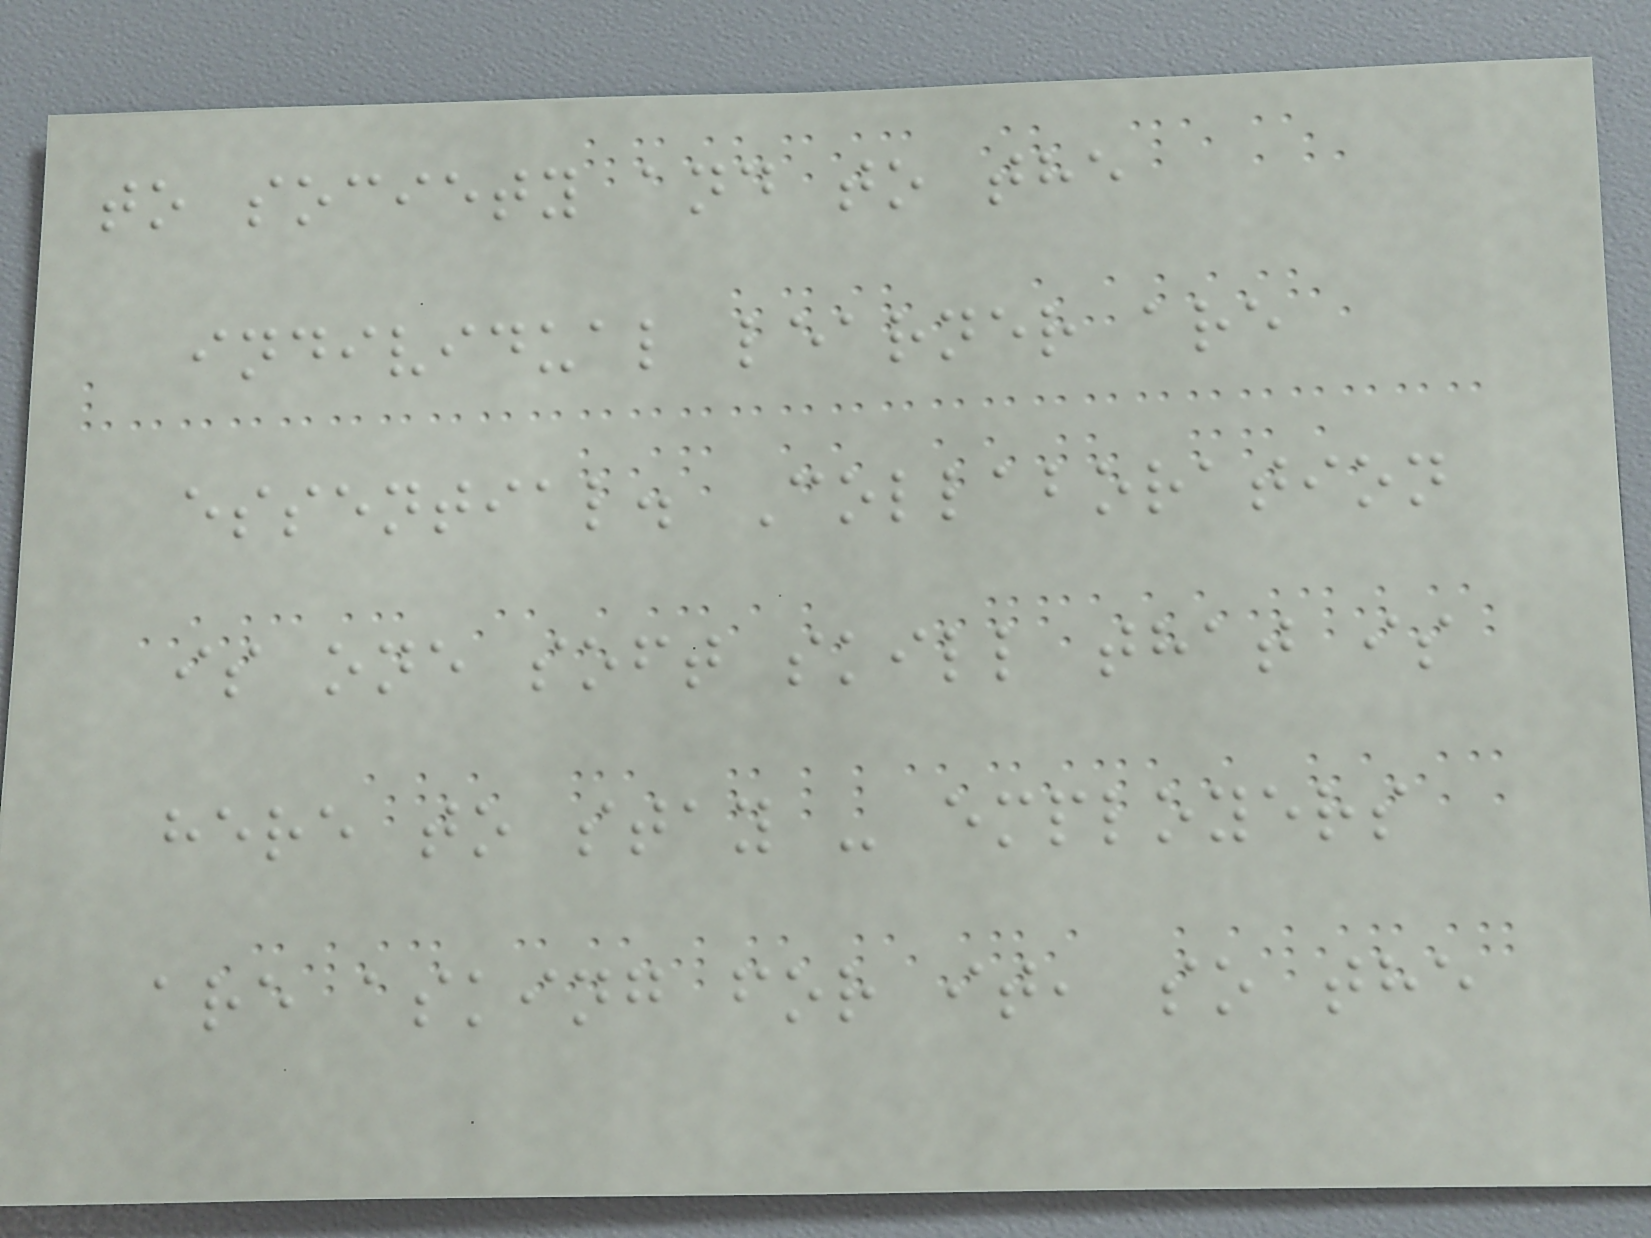to society and to the
individual learner are
essential. Collaboration
is one soft skill that is
here to stay - employers
are asking for it, so the
